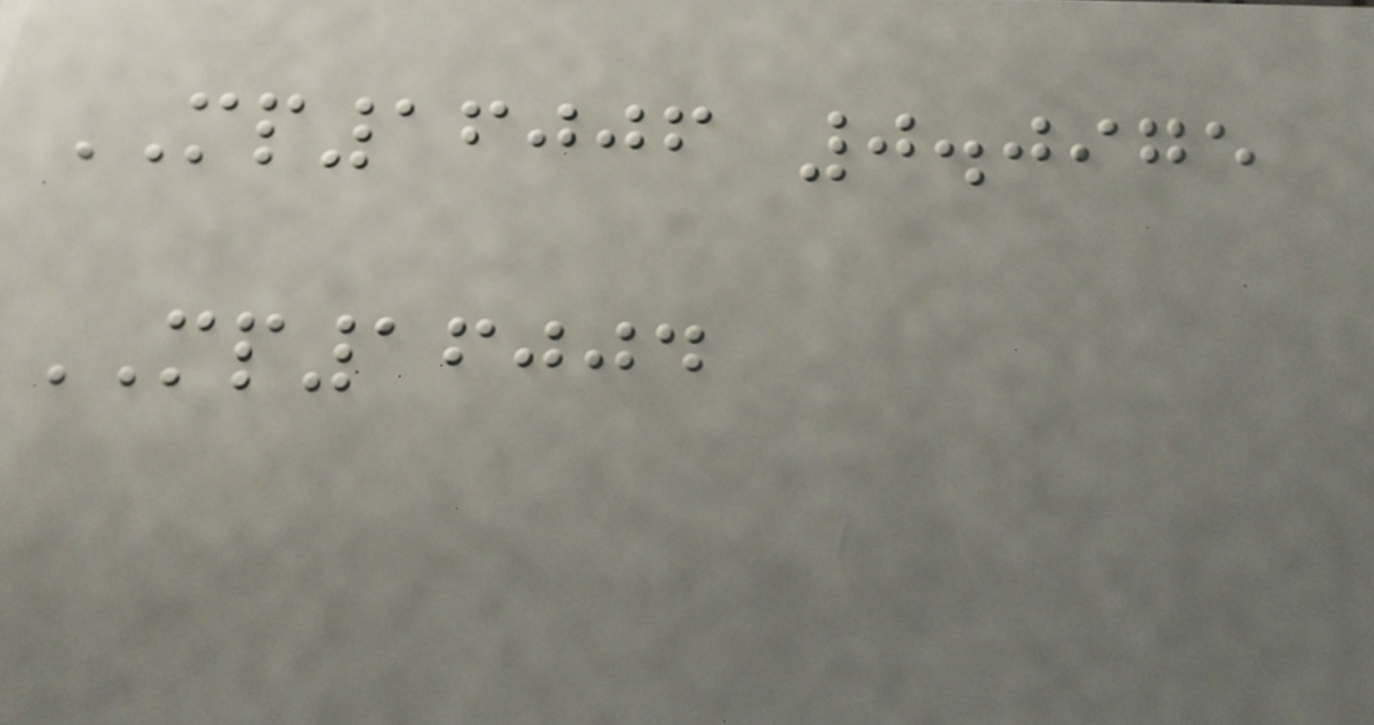MP16006 0.0975
MP16004
